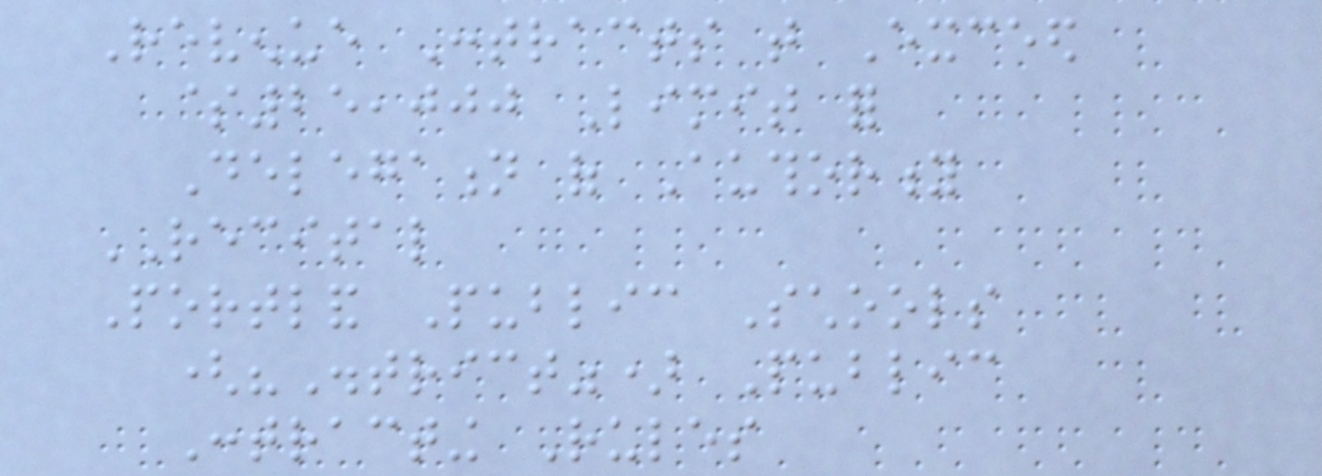Revenue Contracts that Exceed
$25,000 Limit for
Delegation of Authority
RECITAL
Portland Public Schools
("District") Public
Contracting Rules
